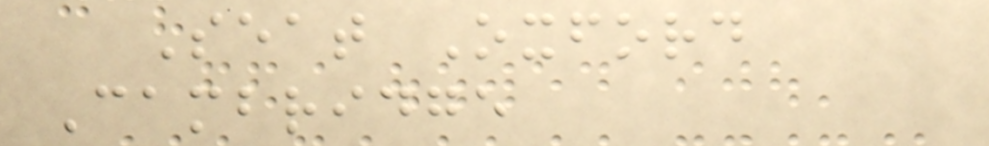Seat Oxford
Cambridge
